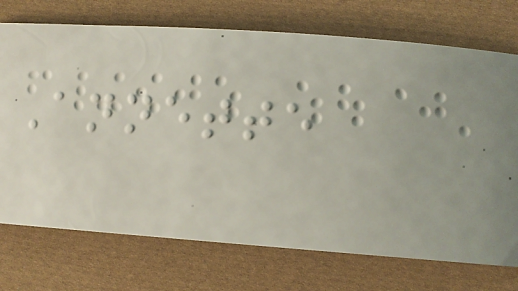Annette
